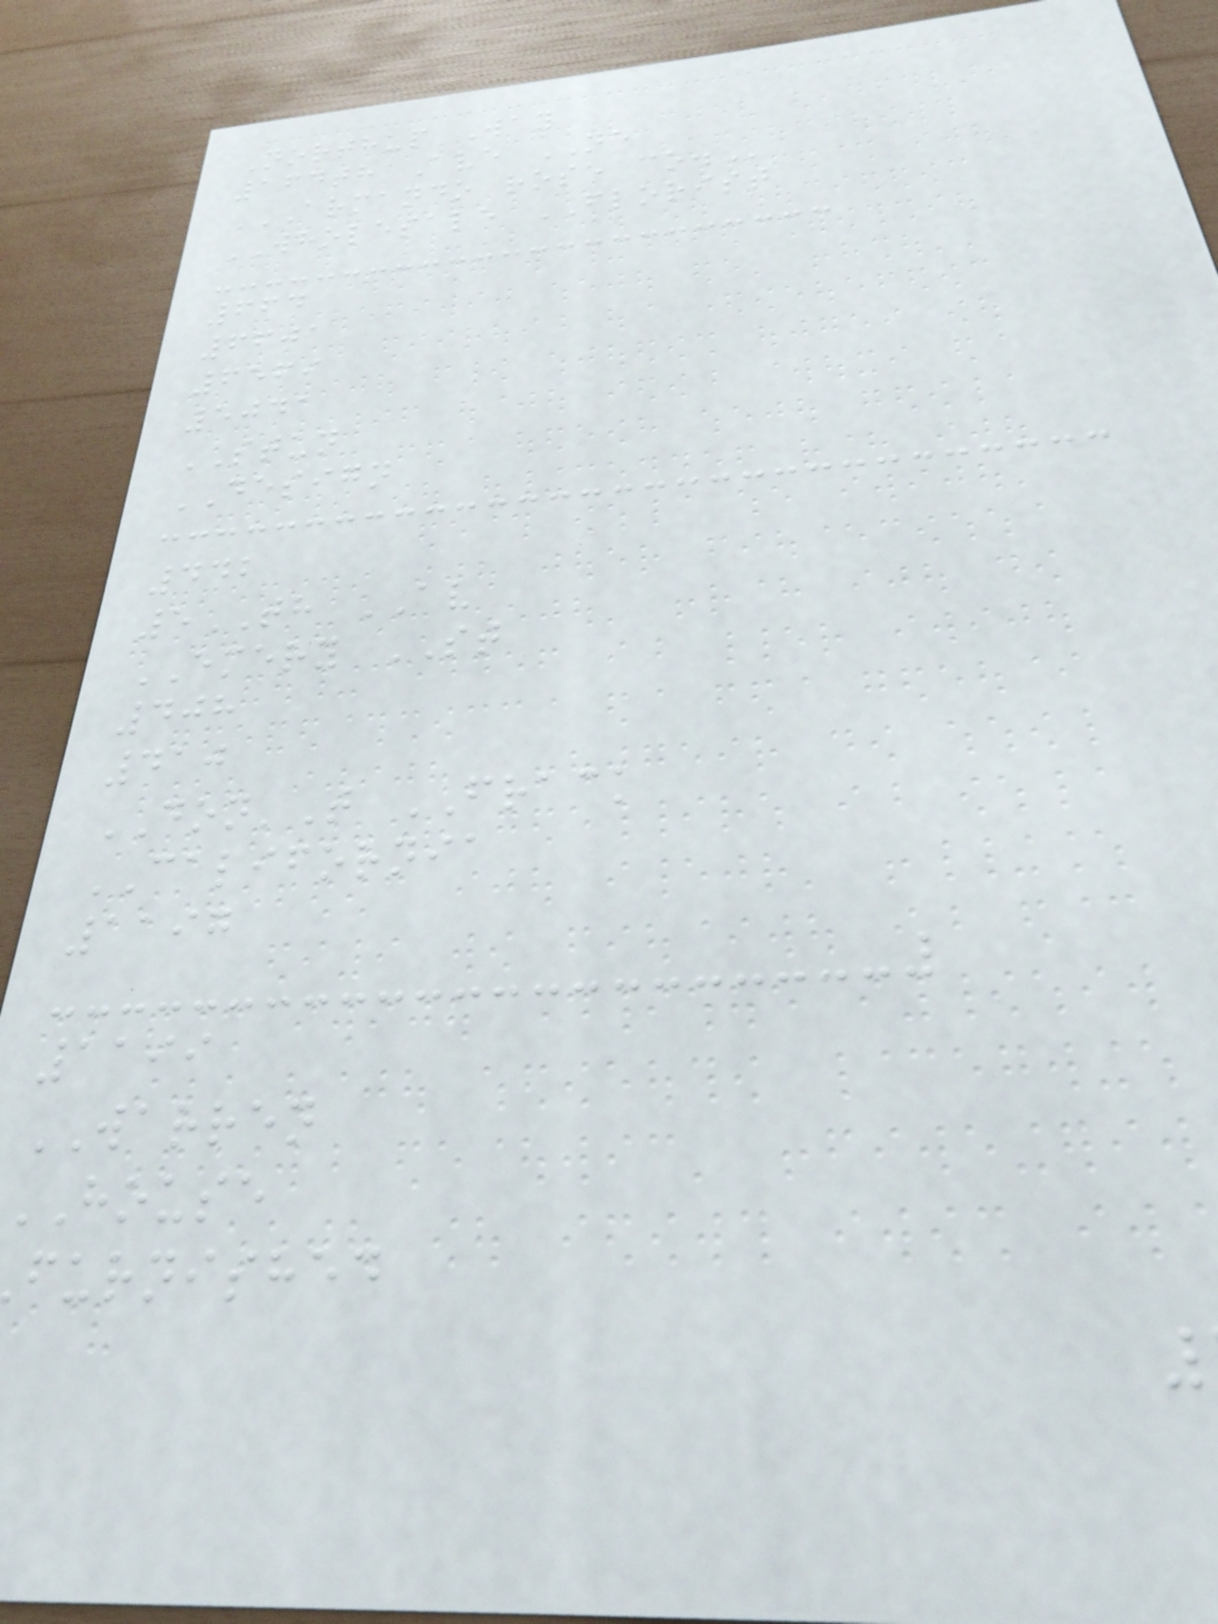Northup Way
164th Ave NE
ARMANDO ROSE CO.
WHOLESALE FLORIST
664
6601
6569
5041
STUN
DESIGN
442
5TH AV
EMERY ST
408
410
DON'T FRACK
CALIFORNIA
1197
1199
WARREN
HOUSE
furnished
